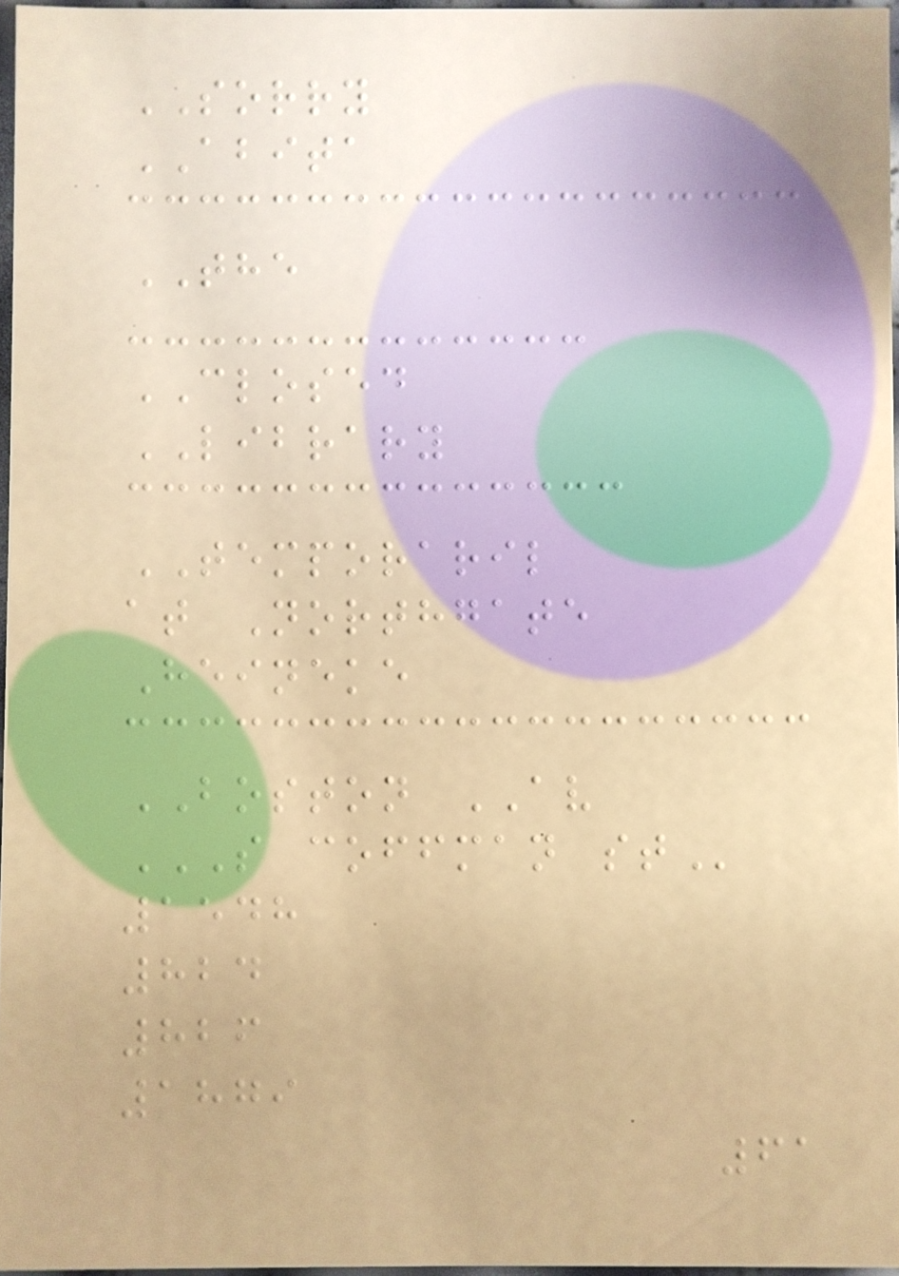SORRY
ABITA
THE
CLOSED
LIBRARY
TEMPORARIL
at Northgate
Heineke
BOSTON AV
S COFFMAN ST
1548
824
826
1879
61
